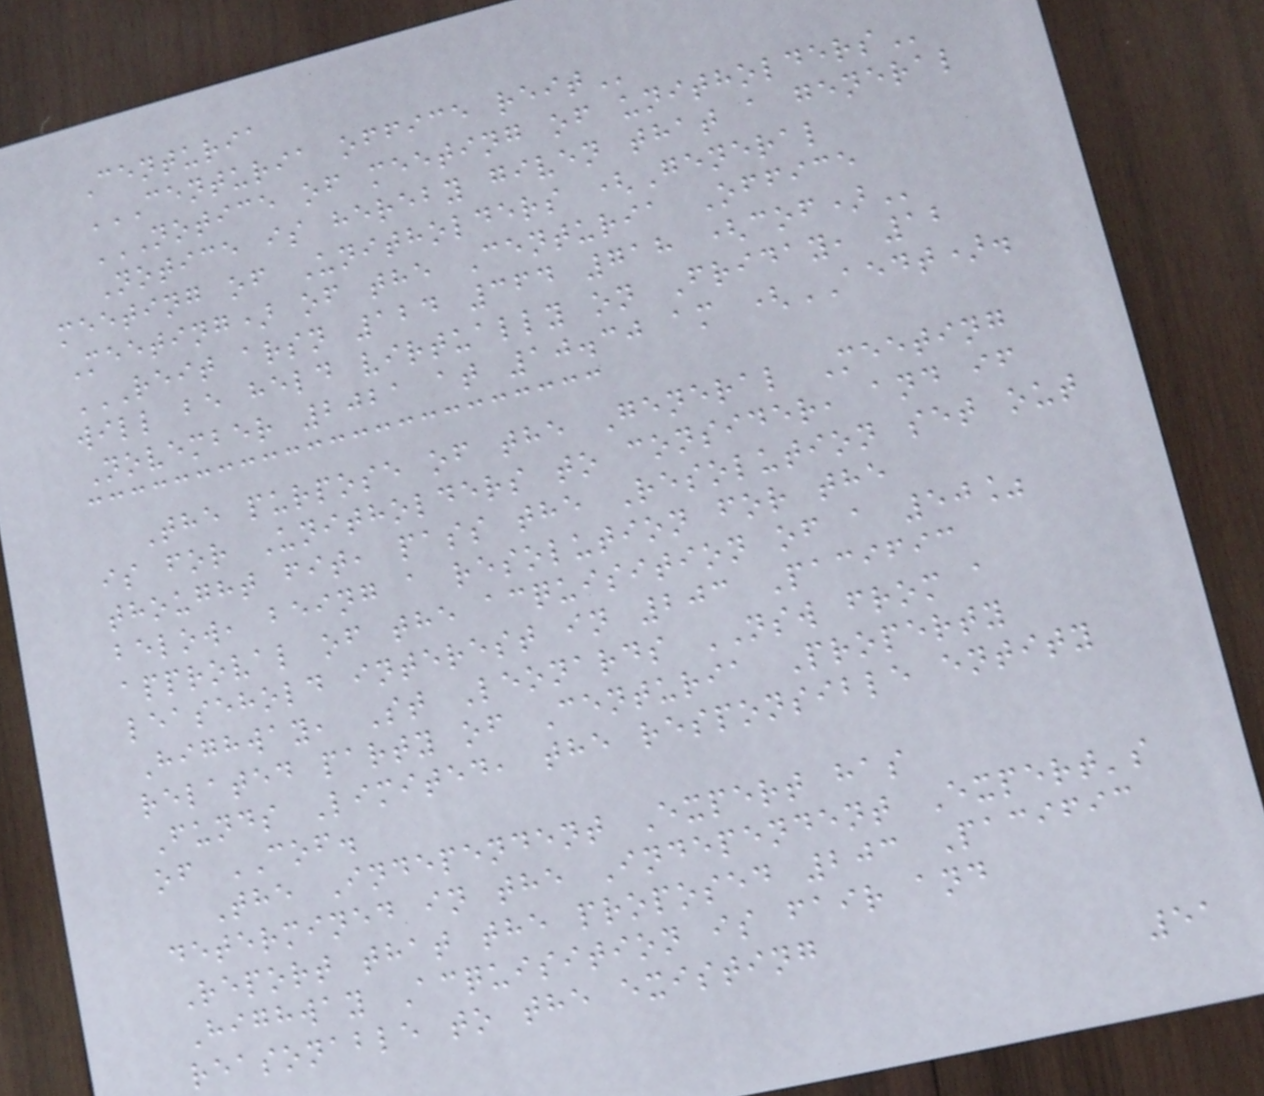Centuria
CENTURIA OFFICE REIT
NOTICE OF MEETING OF UNITHOLDERS
Notice is hereby given that a general
meeting of Unitholders (General
Meeting) of the Centuria Office
REIT ARSN 124 364 718 (COF)
will be held virtually on Friday, 12
November 2021 at 10.30 am (AEDT).
The purpose of the General Meeting
is for Unitholders to consider, and if
thought fit, pass the Resolution set out
below, being a resolution for the
approval of the acquisition of a 50%
leasehold interest in 203 Pacific
Highway, St Leonards NSW from a
related party of Centuria Property
Funds Limited, the responsible entity
of COF.
The Independent Expert has
determined in the Independent Expert's
Report that the proposed 203 Pacific
Highway Acquisition is fair and
reasonable to the existing
51
